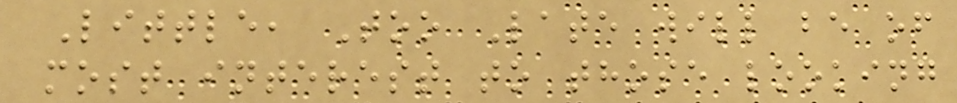Little, Too Late will be of
most interest to those looking
